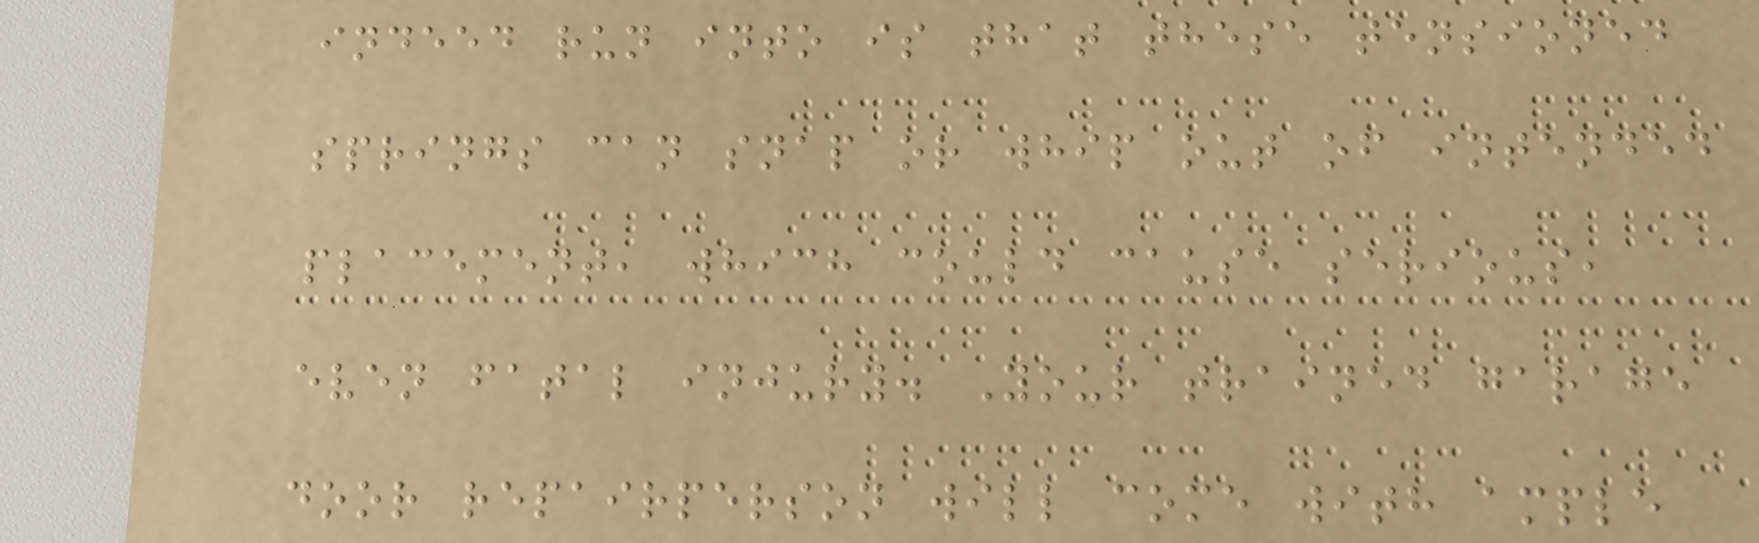indeed run into is that these tensioned
springs can snap or whip out of intended
placement, which could cause serious,
even fatal injury. Your trained garage
door repairperson will come with ample
